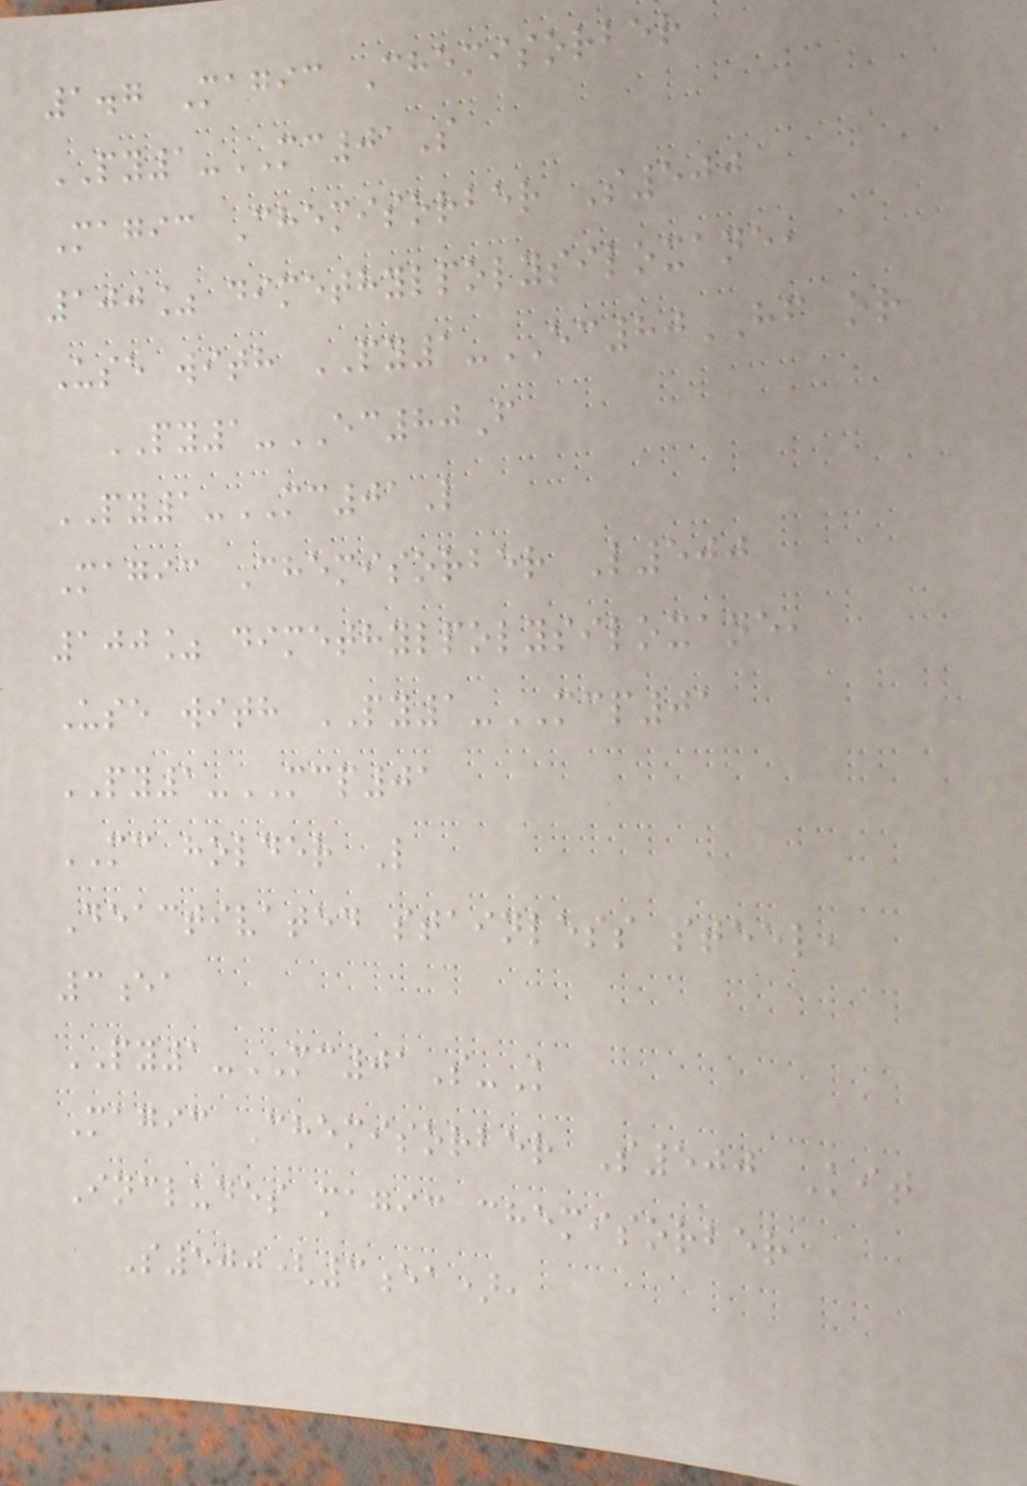1.7 Magic Chemisorber
PY1-MC01S
Magic Chemisorber S500
100% dimethylpolysiloxane,
Use with PY1-EC80HF or
PY1-EC80F
PY1-MC01L
Magic Chemisorber L500
100% dimethylpolysiloxane,
Use with PY1-MCP01
PY1-MCP01
MC holder L
Deactivated stainless steel,
3ea
PY1-MC01S-K
Magic Chemisorber S500 Kit
Includes magic chemisorber
S500(3ea),
